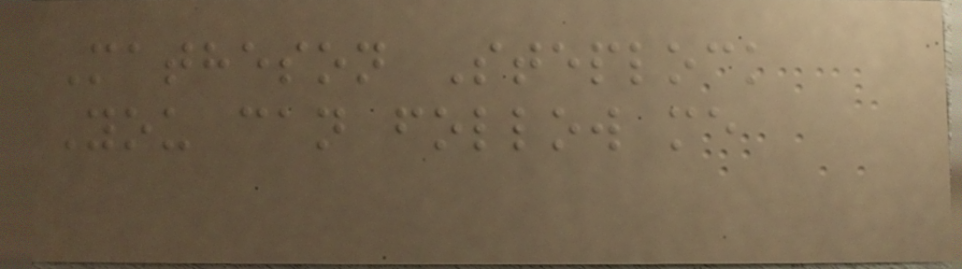Matheson Steplock
You can follow me
